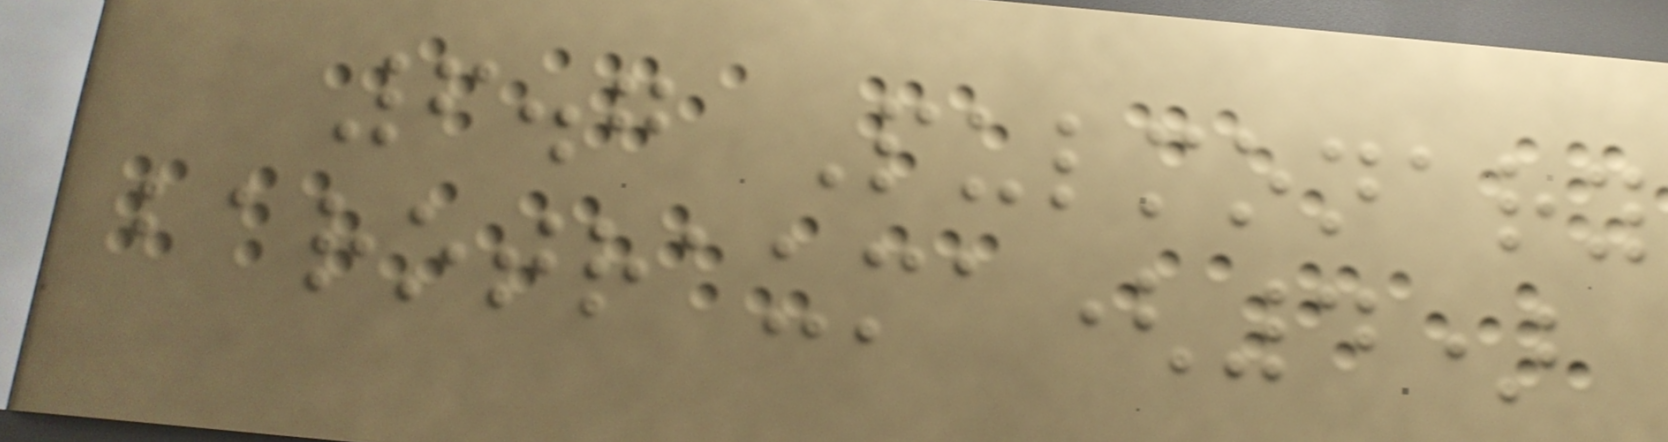6.7 Pulmonary
barotrauma(4)
